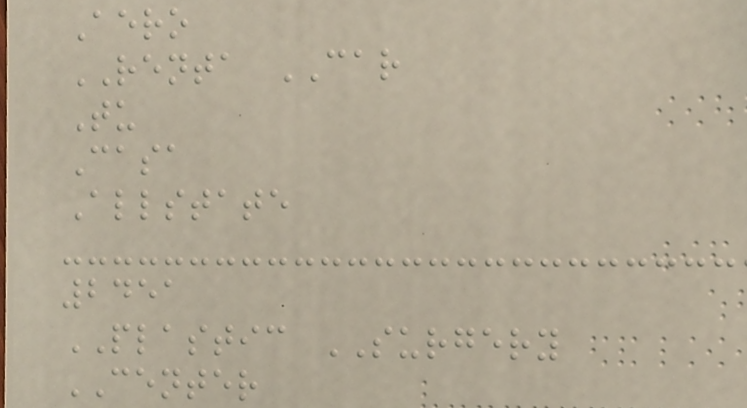Aero
RENTA CAR
Tu
Casa
Allstate
2451
PLASTIC SURGERY
CENTER
